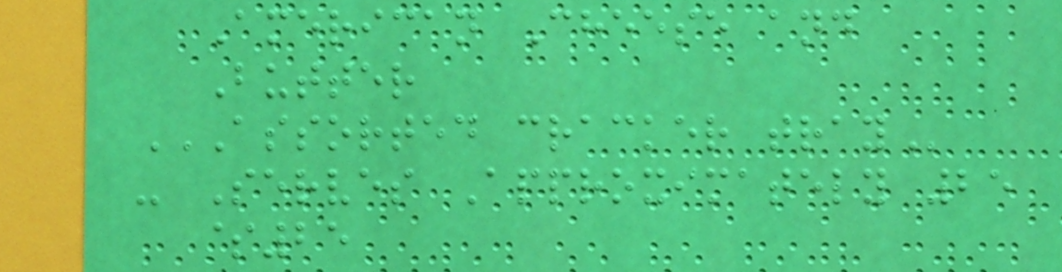American Cheese and
Butter
ASSORTED CRACKER TRAY
- Serves Approximately 25
$25
